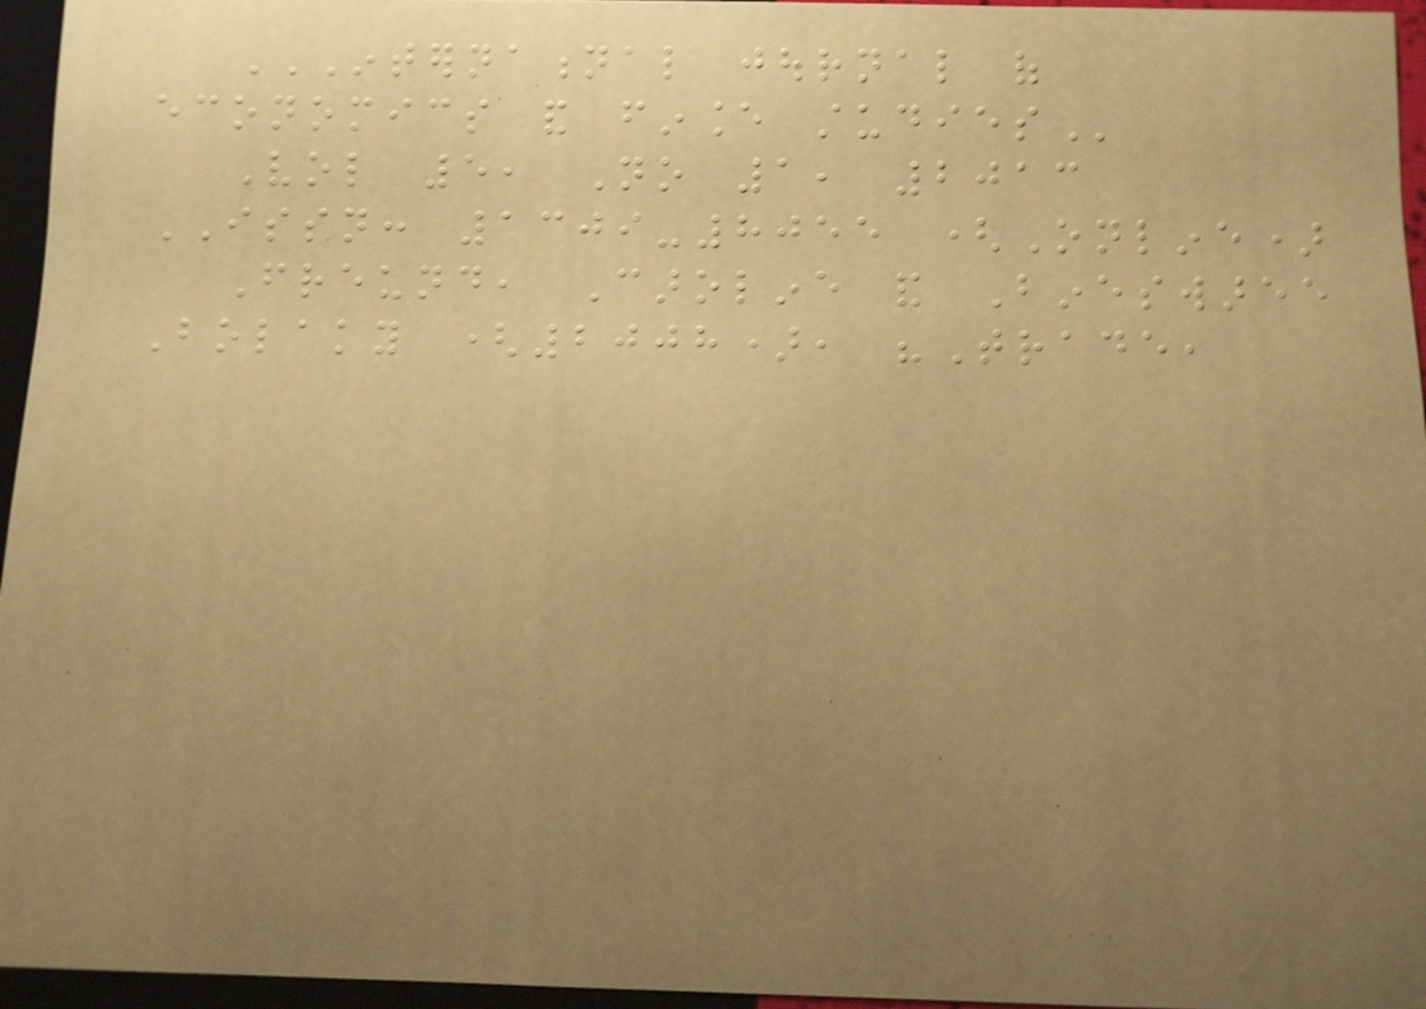INTERNATIONAL JOURNAL OF
ECONOMICS AND FINANCE STUDIES
Vol 5, No 1, 2013
ISSN: 1309-8055 (Online)
Freund, Caroline and Bineswaree
Bolaky (2008), "Trade,
